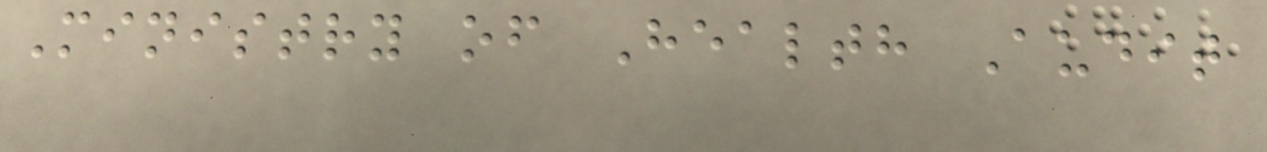Ministry of Health Audit
